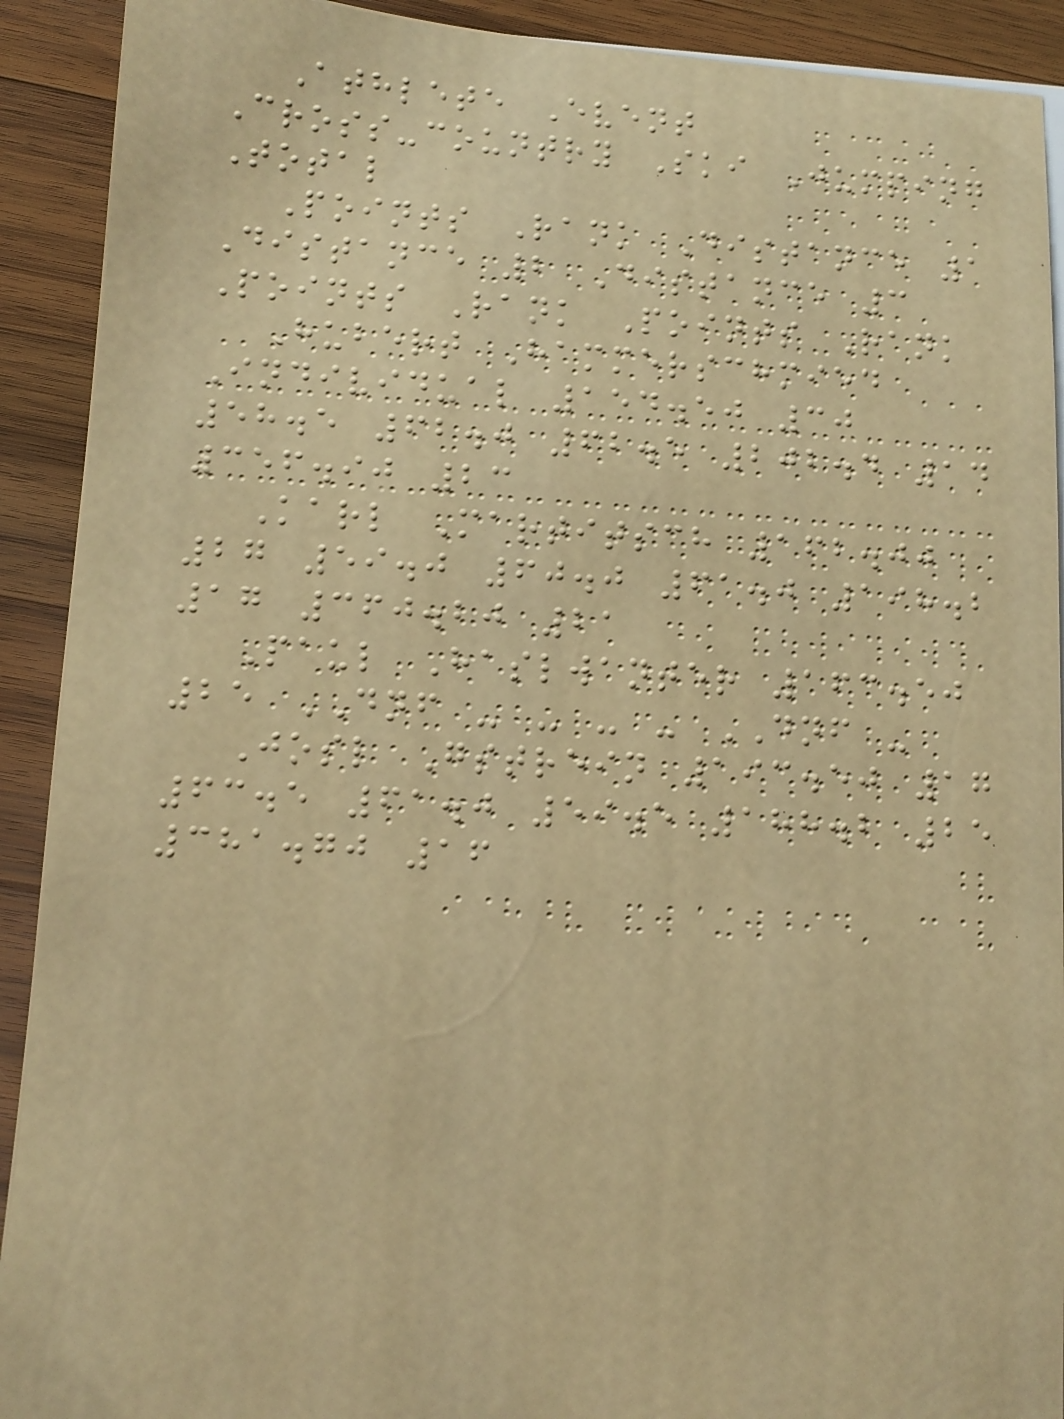Athlete Event
Cross-country Ski Jumping
Total
Points Rank Distance 1
Distance 2 Distance 3
Points Rank Points Rank
Hubert Hammerschmied
Individual 154.50 30
58.5 62.0 62.5 202.4 14
356.90 23
Karl Martitsch 162.00
27 59.0 60.0 61.0 198.2
17 360.20 21
Paul Haslwanter 163.50
25 DNF - - - - DNF -
Josl Gstrein 193.50 17
63.5 61.0 59.5 188.2 25
381.70 16
